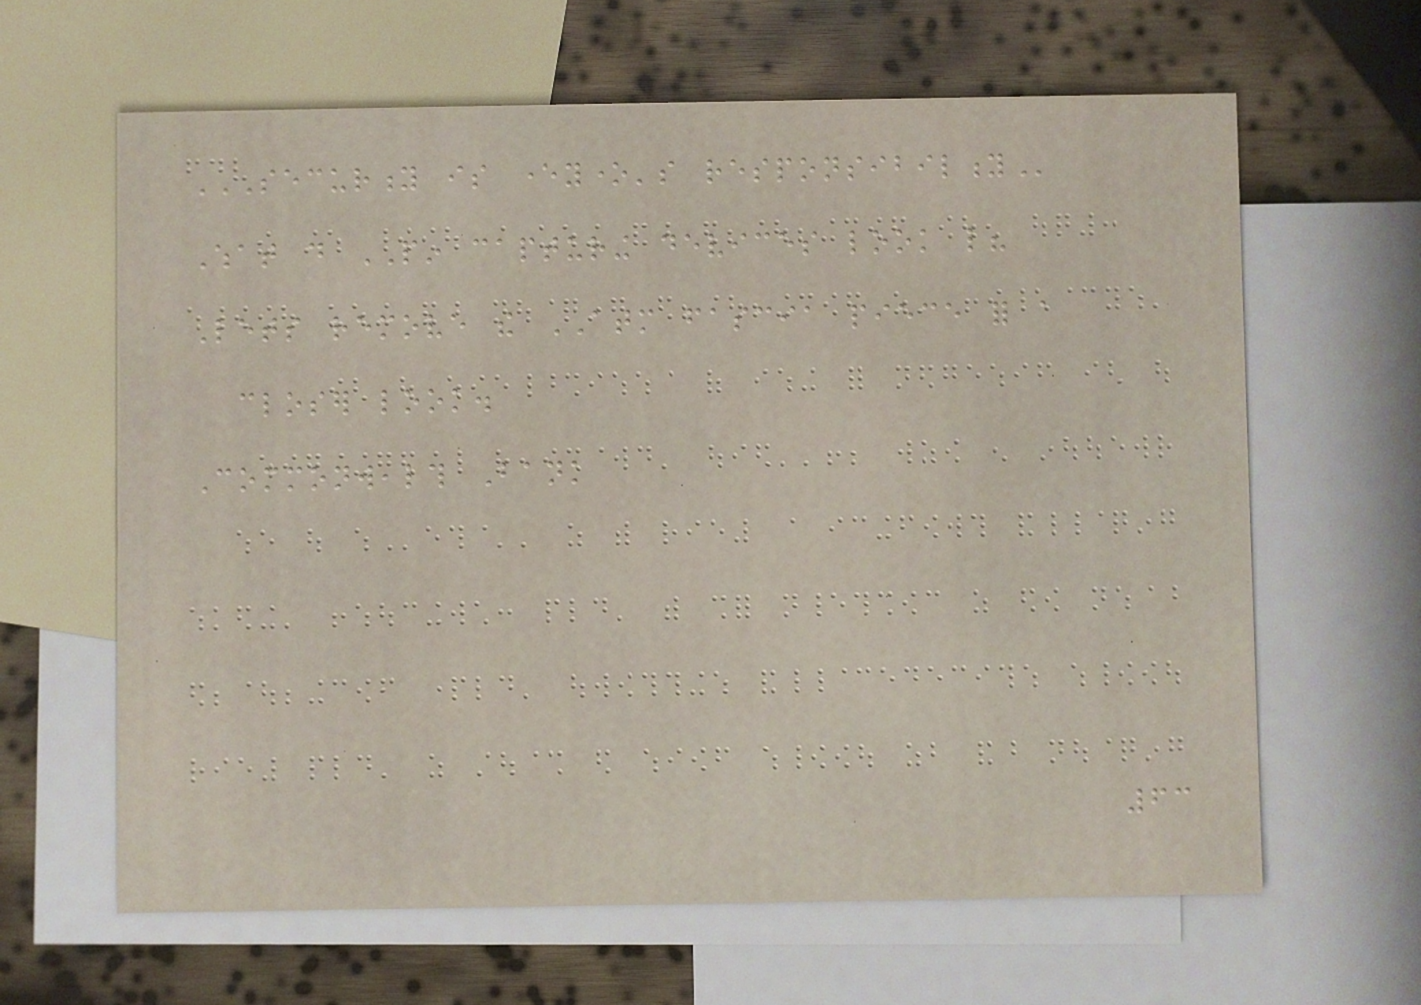SECURITY IS EVERYONE'S RESPONSIBILITY
What do PIN capturing devices look like?
Lets remove the ATM fascia piece for a
closer look.
Commonwealth Bank
63
